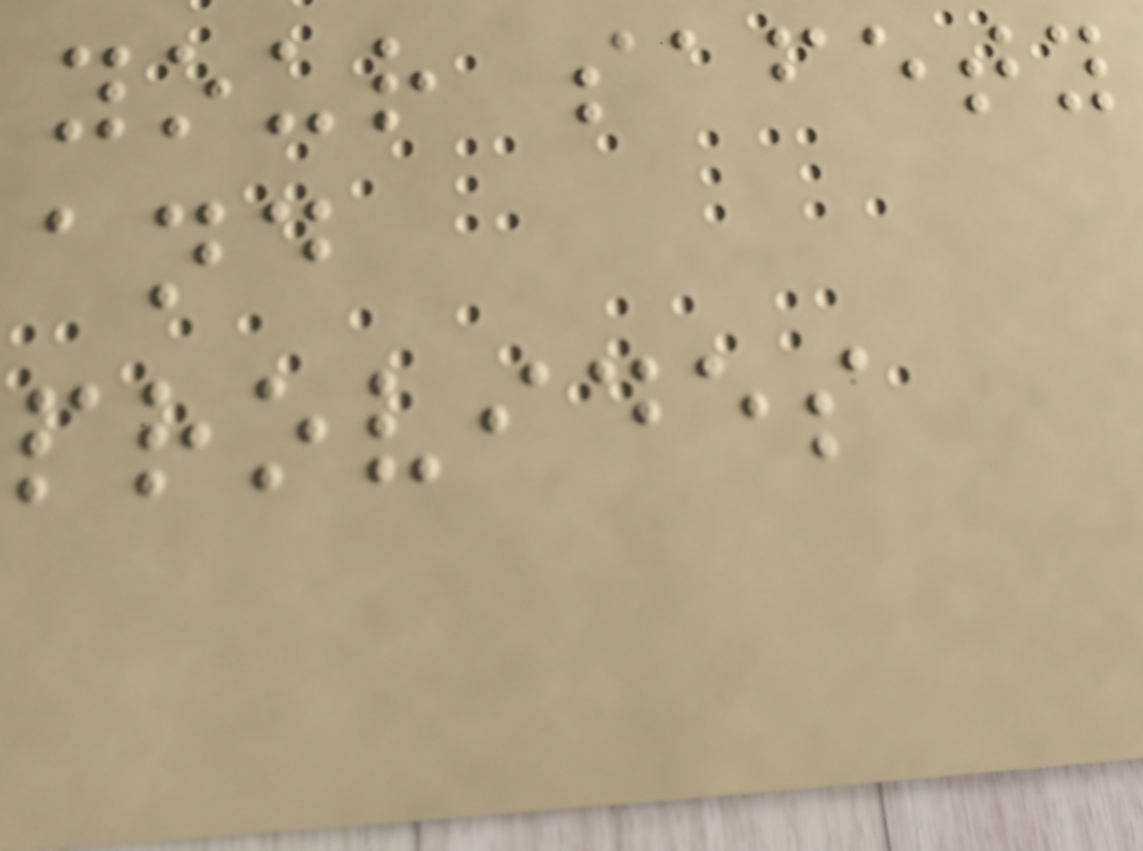your safety
and
provides
